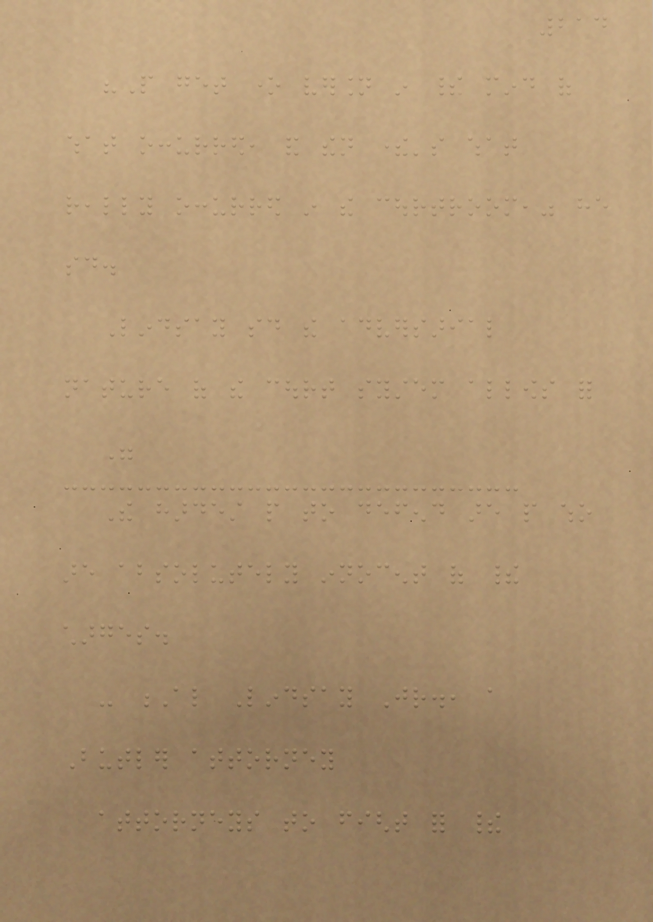214
"People get one version in their mind of
what occurred, and then there's what
really occurred in the courtroom," he
said.
Lindsay said the adversarial
nature of the court system allows for
"
The hardest people to defend are people who
are absolutely innocent of their
charges.
- Al Lindsay Jr., a
Butler attorney
attorneys to fight for their
